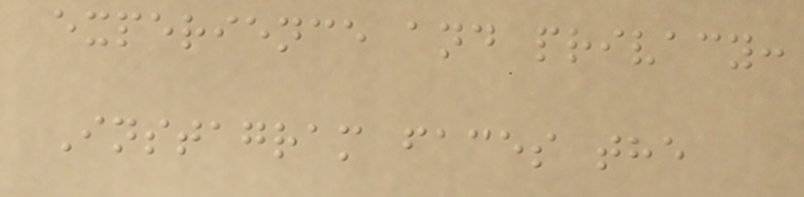experience and privacy:
Instagram faces the
